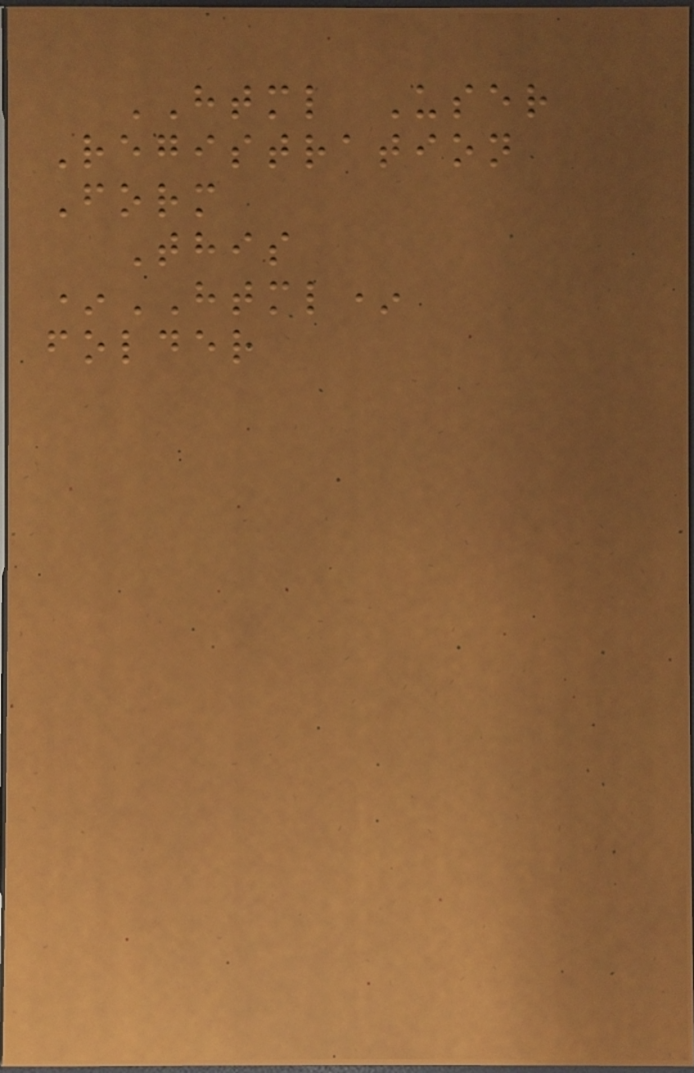HTML User
Registration
Form
This
*HTML*
folder
